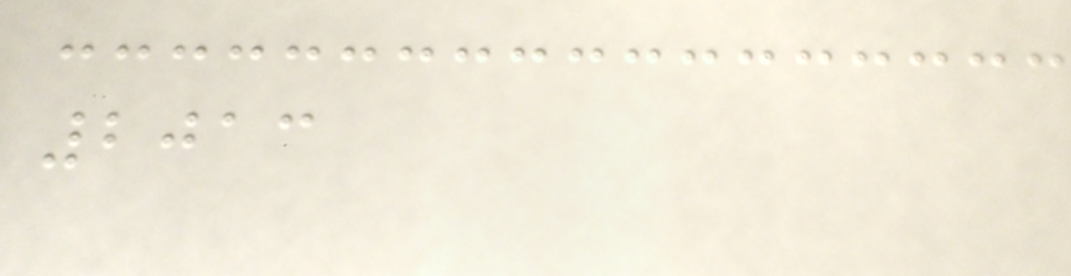2013
